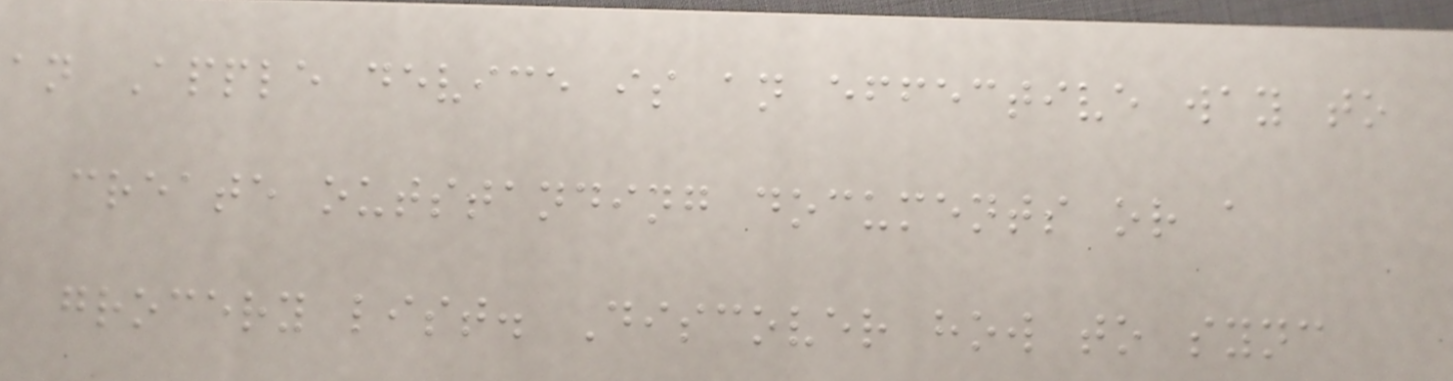an Apple device is an effective way to
create outstanding documents or a
grocery list. Discover how to sync
